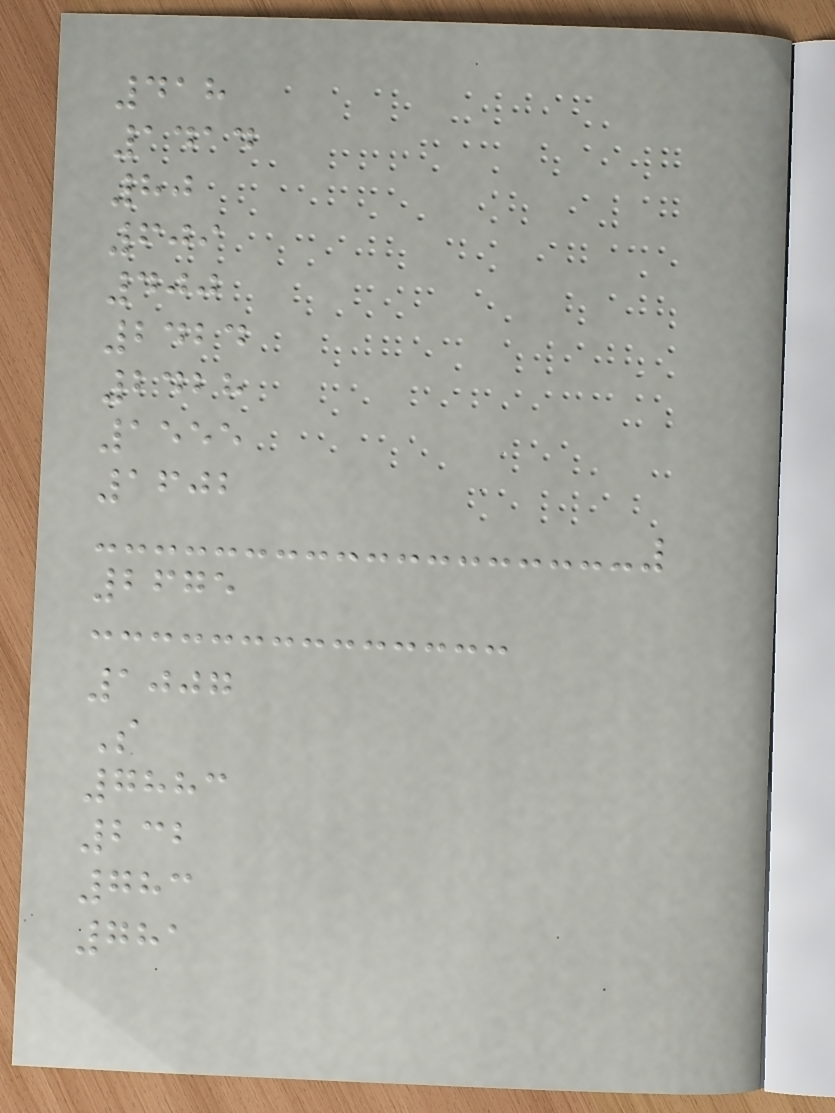418
1414
80
609
400
2424
2428
1555
1602
2675
1007
S
7883
232
783
781
